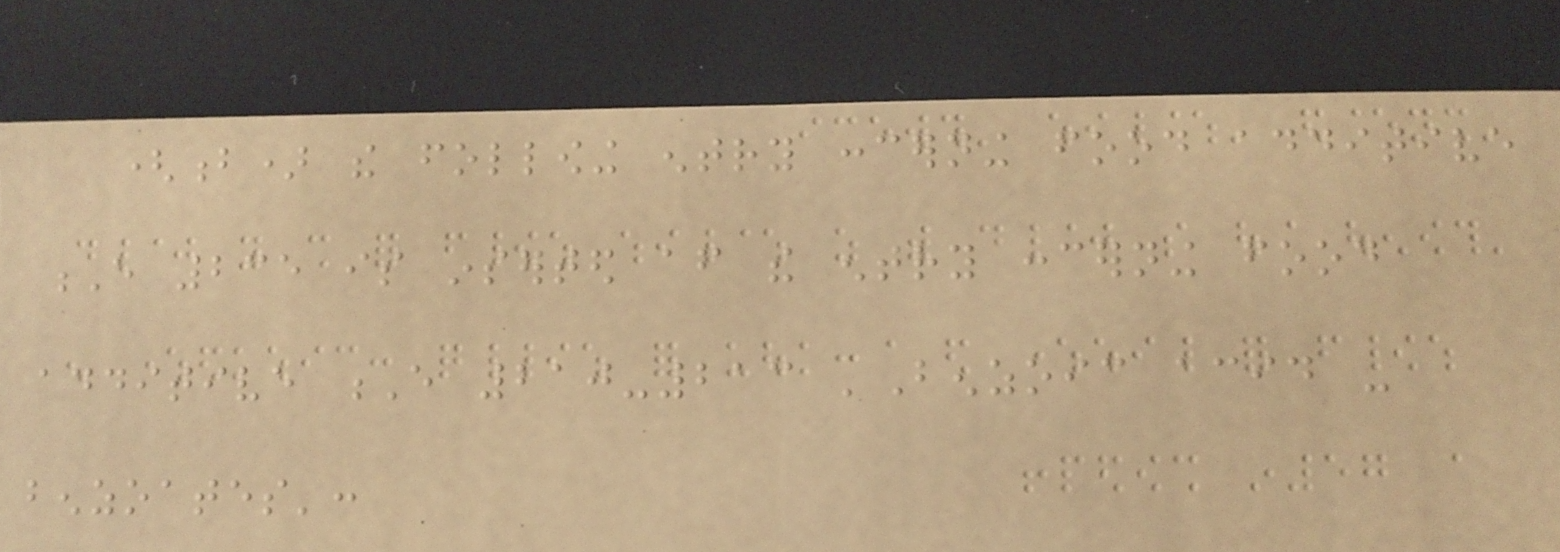(b) the following entry concerning food additive
E 235 is inserted after the entry concerning food
additive E 210-213 'Benzoic acid -
benzoates':
